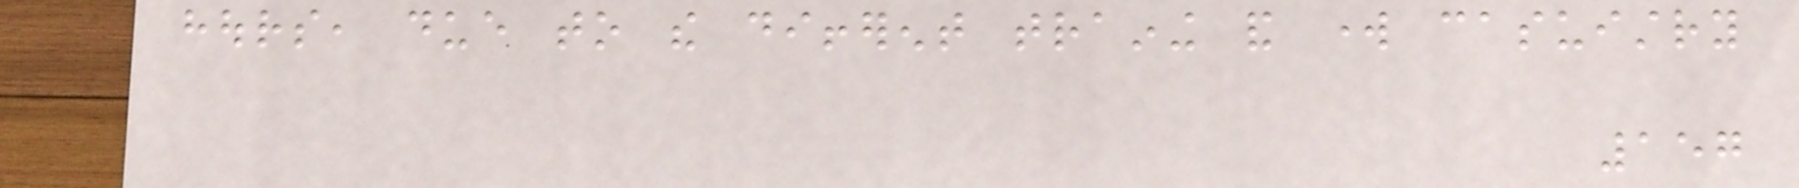hours, due to the different training and work casuistry
157
